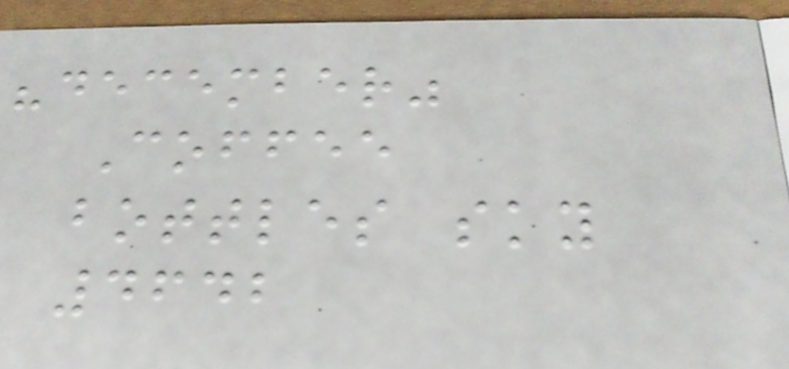"december"
Coffee
bottles sky
4642
